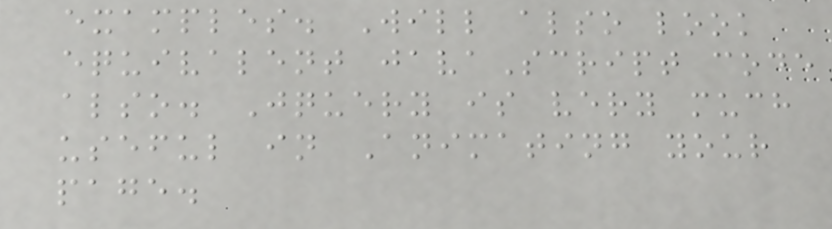examples. Will also look
equivalent javaScript code
also. Jquery is very much
useful in Animating your
page.
